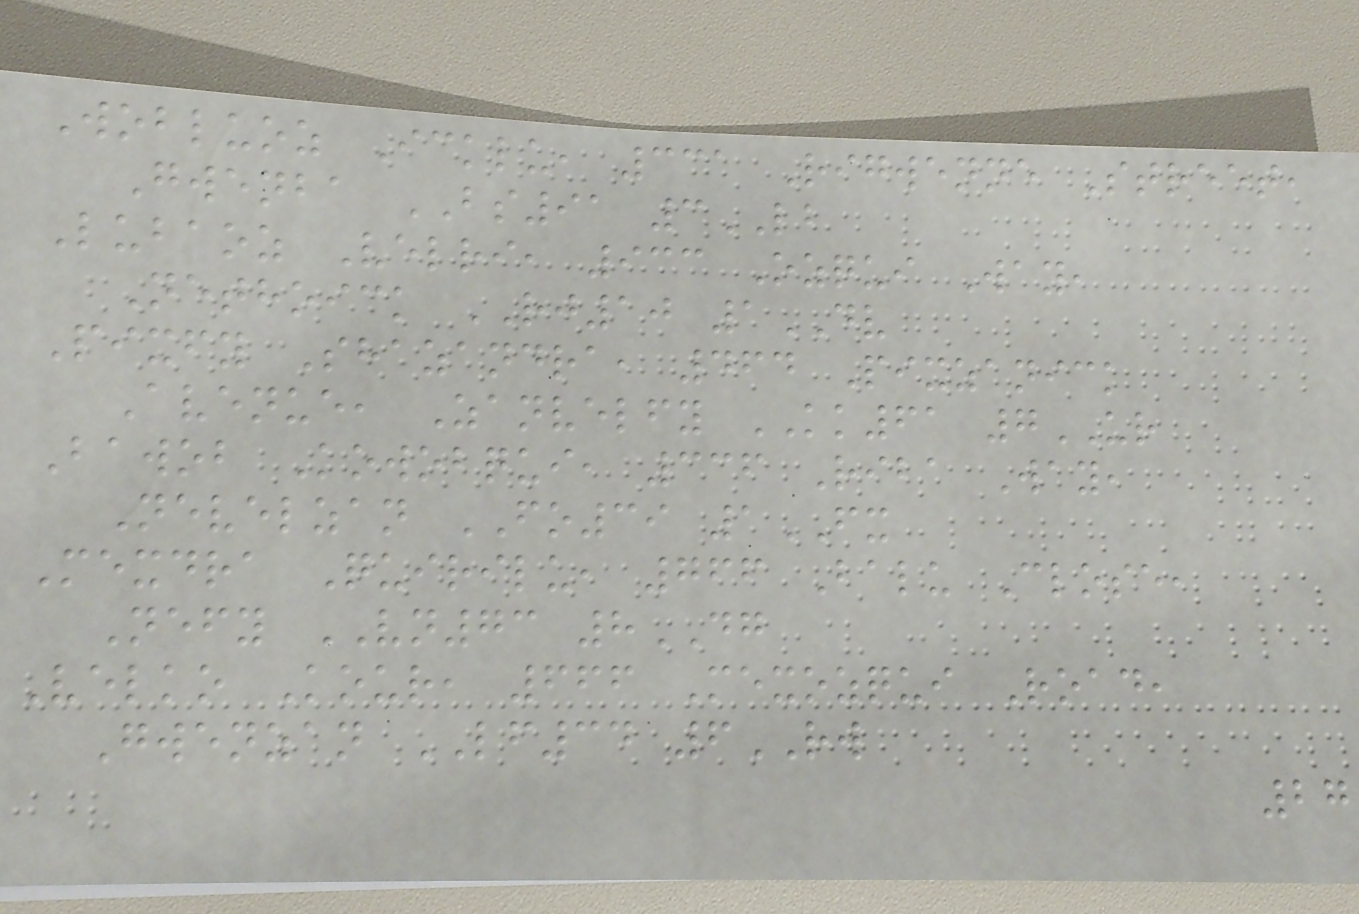Wobluoz Icklu, 331 Rigwenne Street,
Gwenba BS91 3LB
Lubaoz Velri, 933 Ozqui Way,
Nethoick RJ10 1DV
Pixfy Shazandra, 464 Pixzanick
Avenue, Zanvelfy KK61 7UR
Bawob Kowobqui, 336 Riba Way,
Nevelzan FO39 1FX
Mexdra Quirilu, 766 Balu Close,
Nefy VN73 8DG
Velko Kour, 666 Mexozqui Road,
Gwenzan LF34 6RW
27
